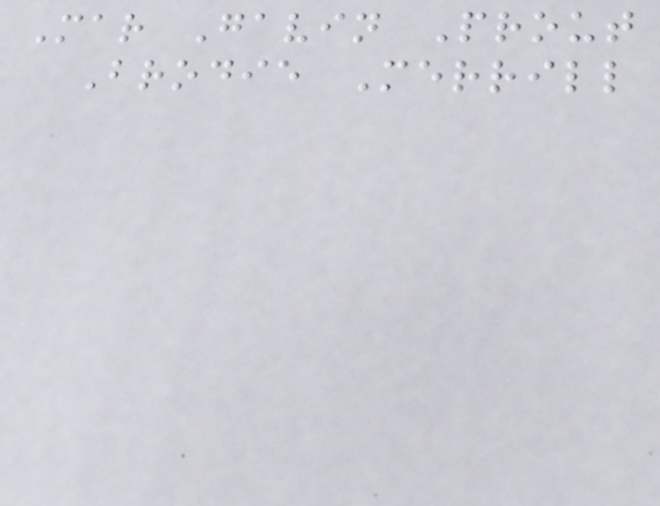Mar Gavin Prout
Brodie Merrill
